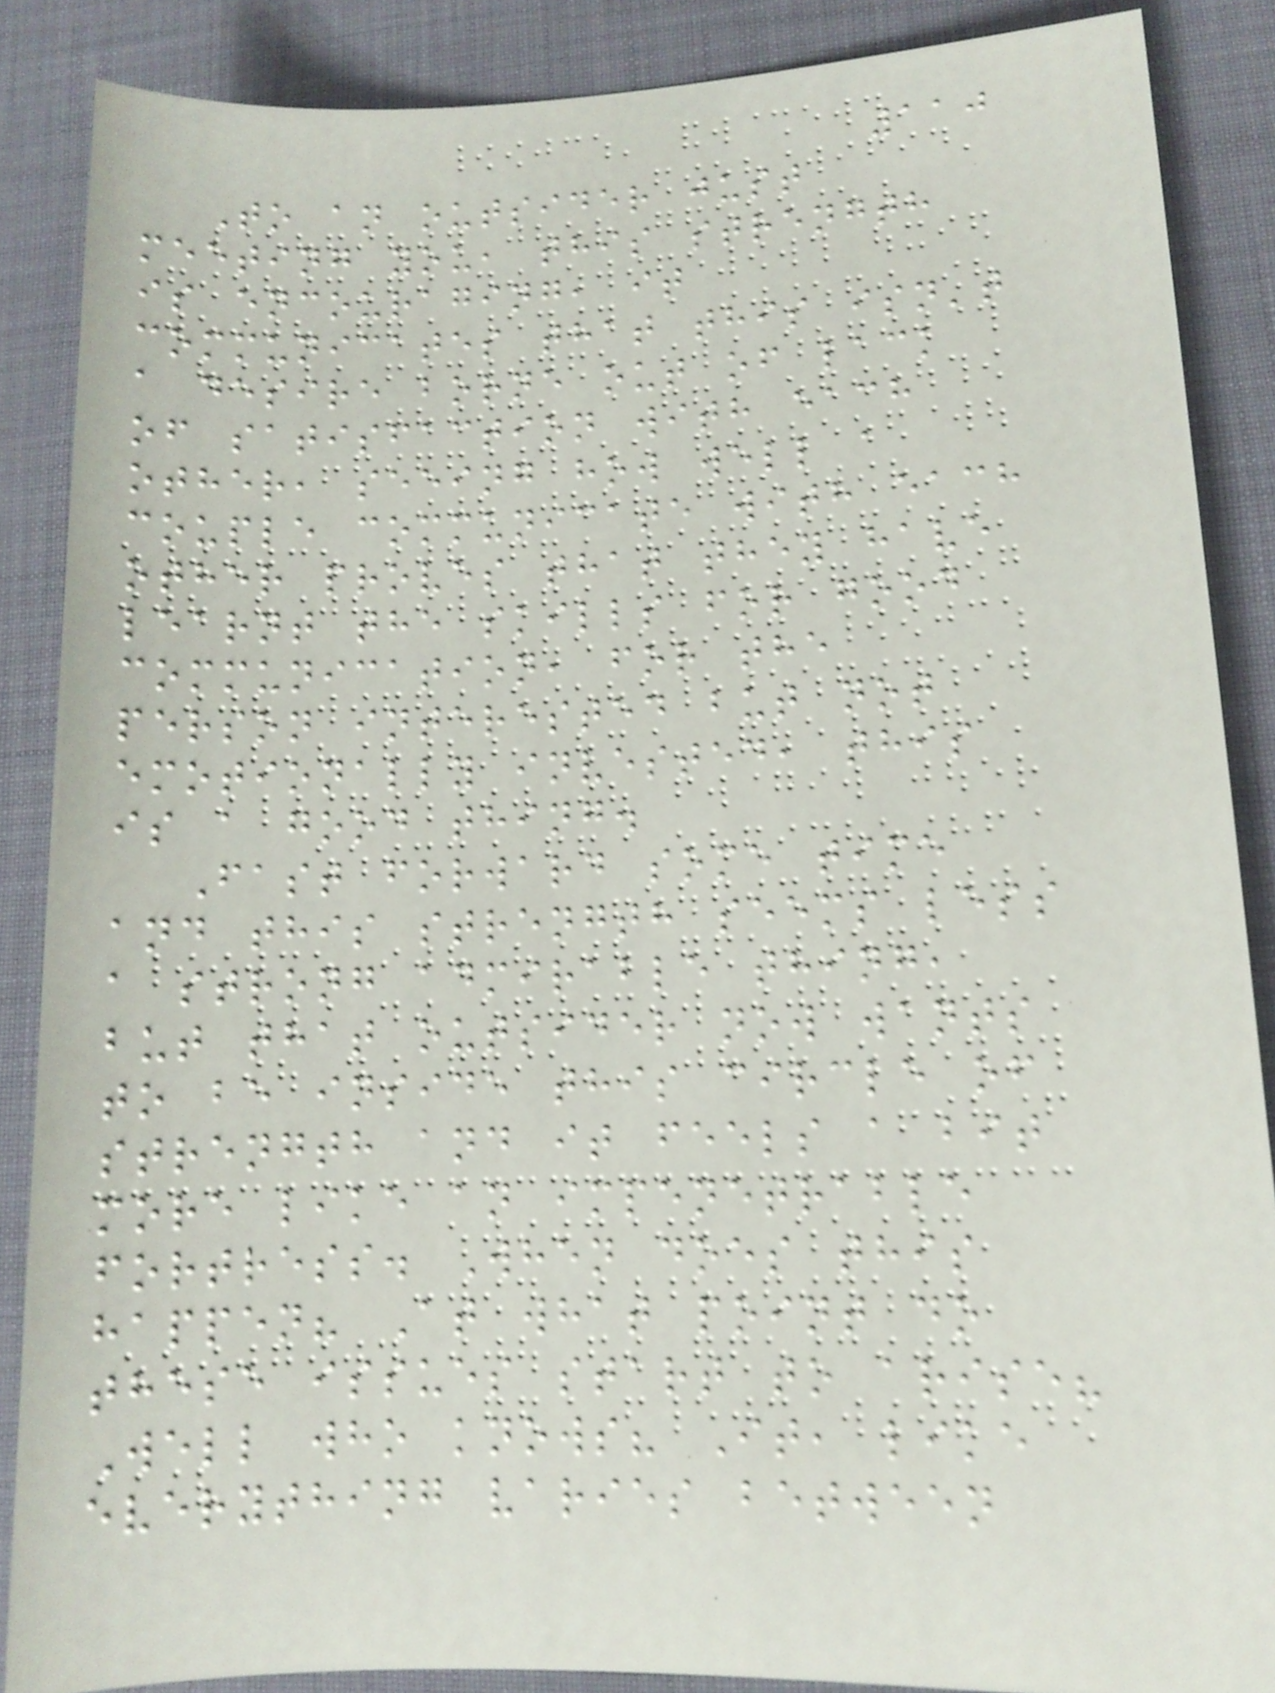110
To an outsider just
meeting you, this strength
is encouraging, it
communicates that this isn't
a desire borne out of lack
of satisfaction with each
other, seeing how well a
couple communicate with each
other proves that they have
learnt the skills for good
communication, for the
person interested but not
emotionally invested, this
is a good thing.
Fast forward some time
and this strength seems less
a strong admirable thing,
but that outsider now wants
to be inside this circle of
strength and it feels a bit
more like an impenetrable
fortress. When does this
happen? At what point do
these issues start to arise?
Well who knows? It, like
everything varies between
